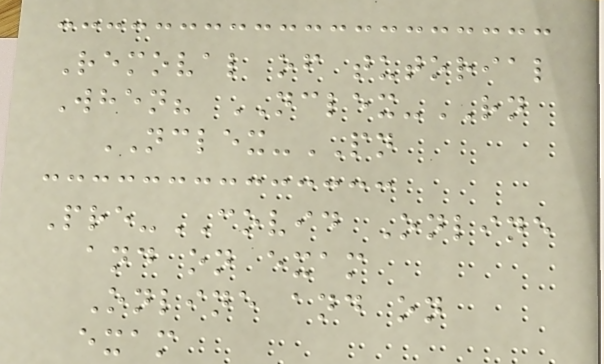Removal of tutorial
When? NCLEX-RN
NCLEX-PN
Pre-COVID Online
and on exam
Online and on
exam
